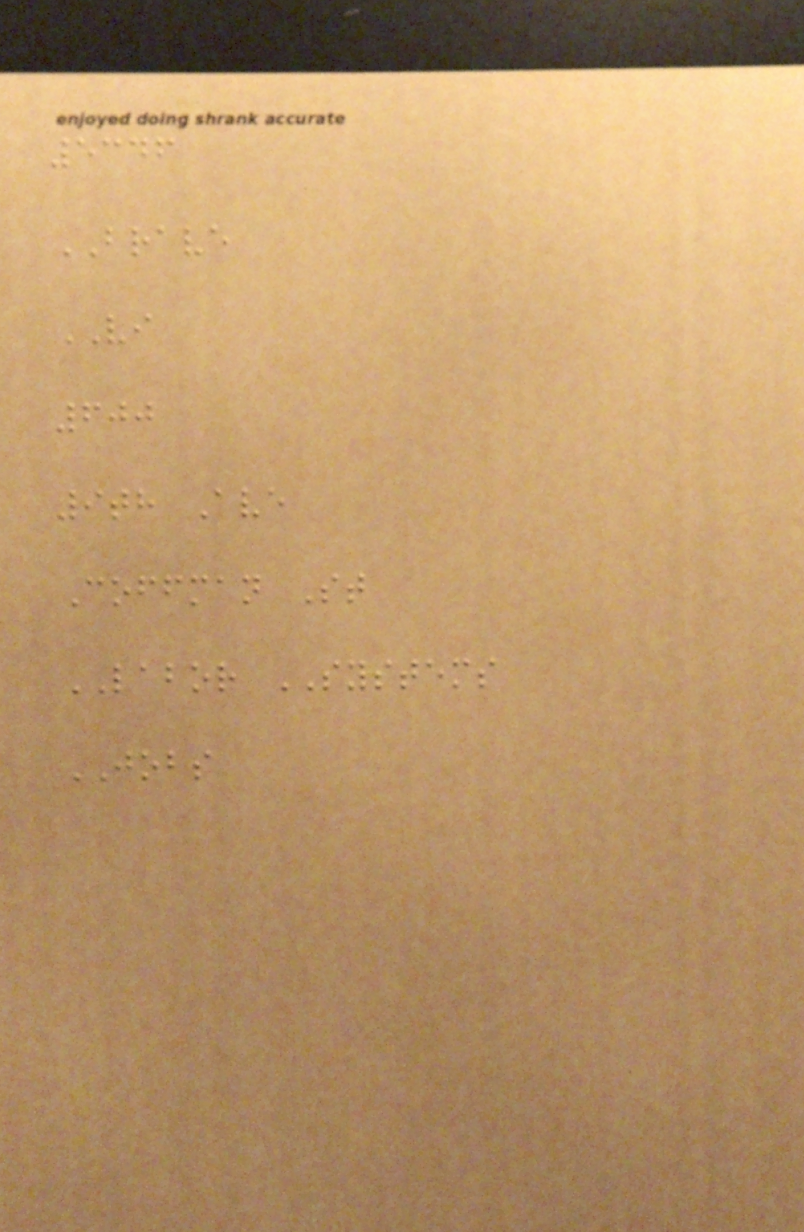5346
BRAVE
VI
600
9th Ave
Coffman St
LABOR SYSTEMS
JOBS
